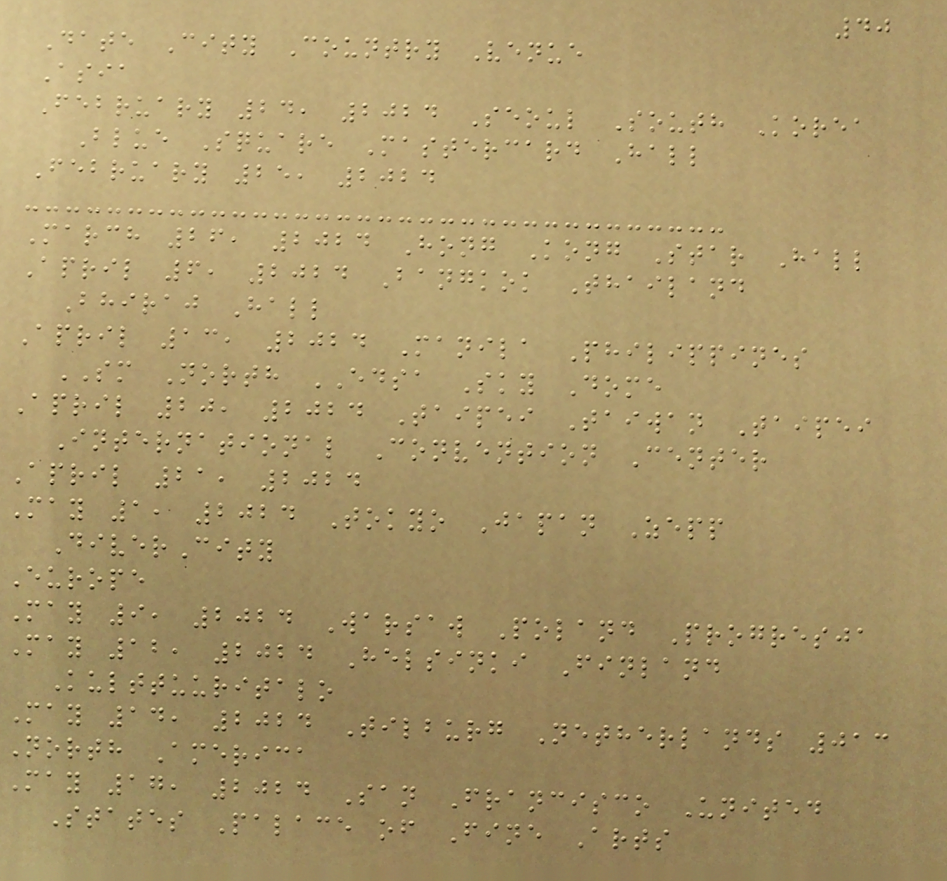40
Date City Country Venue
Asia
February 24, 2024 Seoul South Korea
Blue Square Mastercard Hall
February 25, 2024
March 26, 2024 Hong Kong Star Hall
April 6, 2024 Bangkok Thailand
Bhiraj Hall
April 13, 2024 Manila Philippines
SM North EDSA Sky Dome
April 20, 2024 Taipei Taiwan Taipei
International Convention Center
April 21, 2024
May 1, 2024 Tokyo Japan Zepp
DiverCity
Europe
May 9, 2024 Warsaw Poland Progresja
May 12, 2024 Helsinki Finland
Kulttuuritalo
May 14, 2024 Tilburg Netherlands 013
North America
May 17, 2024 San Francisco United
States Palace of Fine Arts
